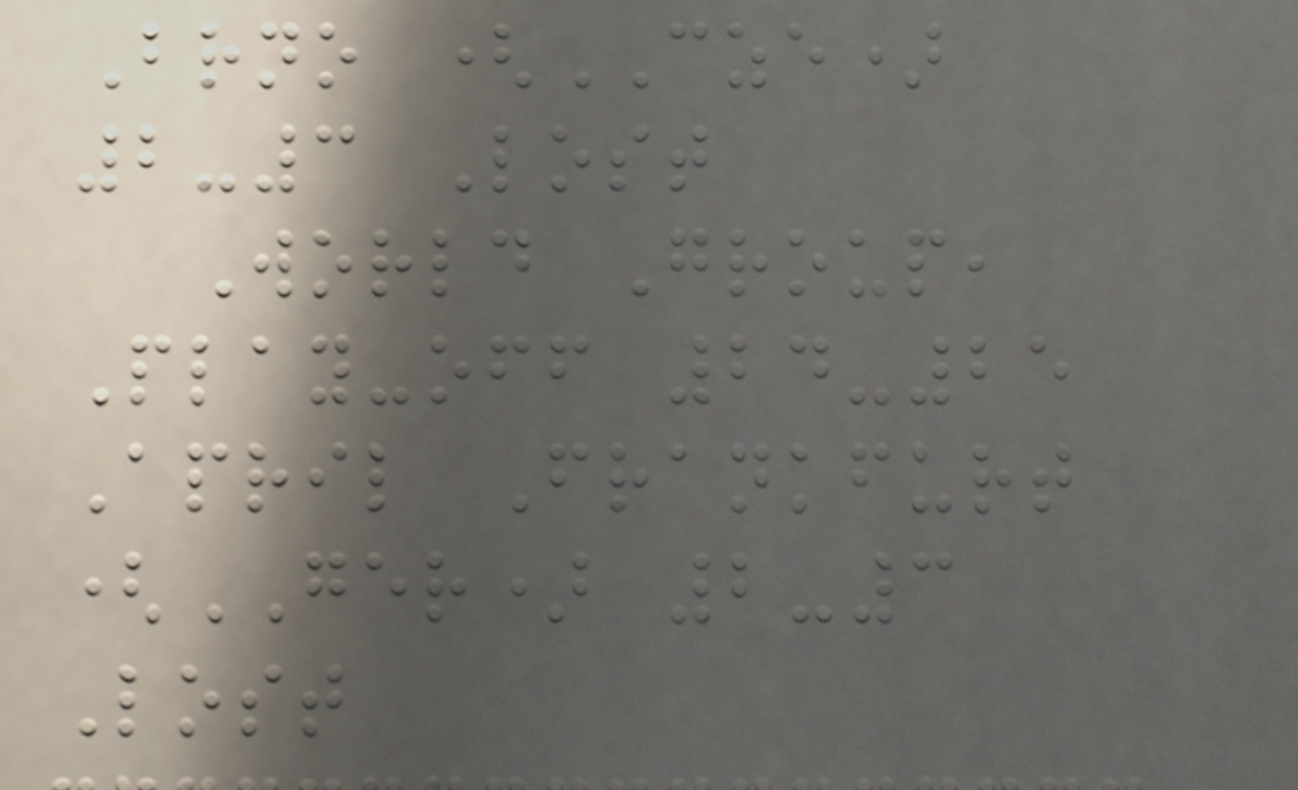Brno (CZE)
2-3 Lost
World Group,
Play-off 24-25
April Frankfurt
(GER) 2-3
Lost
